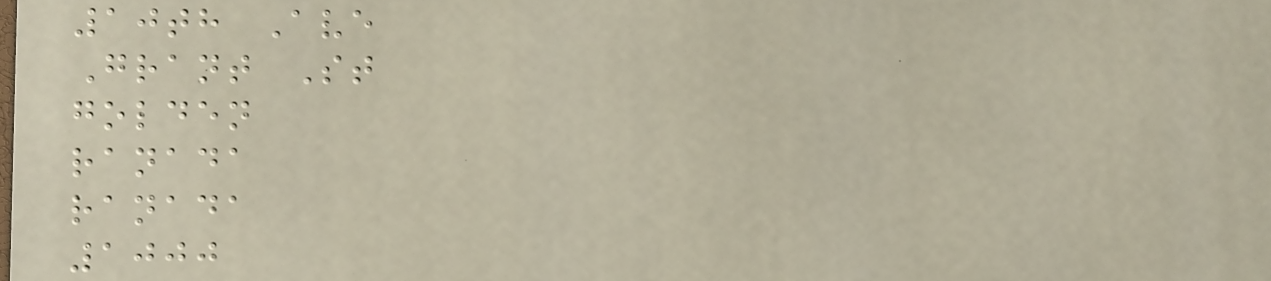10th Ave
Grant St
golden
ranada
ranada
1000
